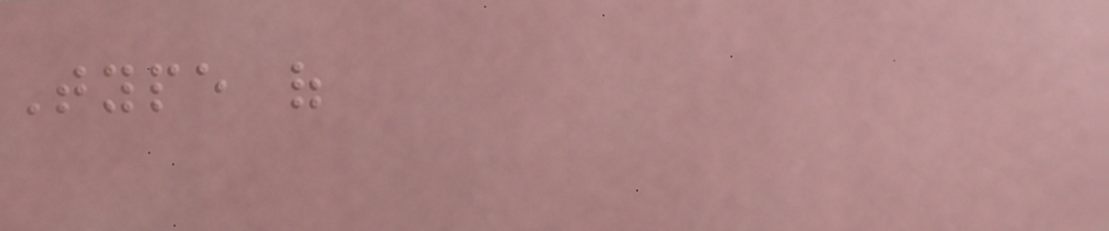Type of
